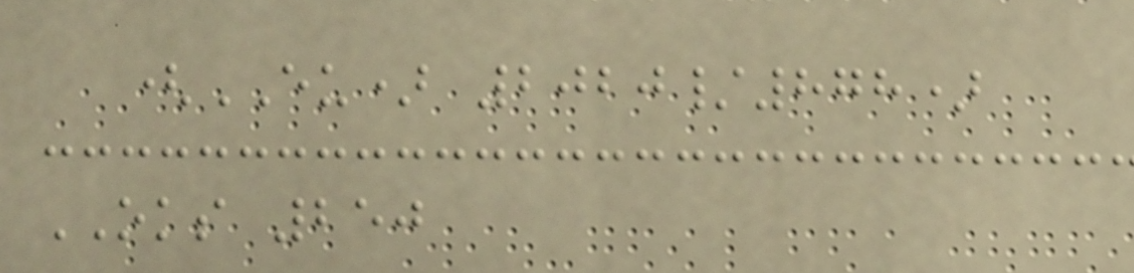(EU) 2020/878)
OKS 250
